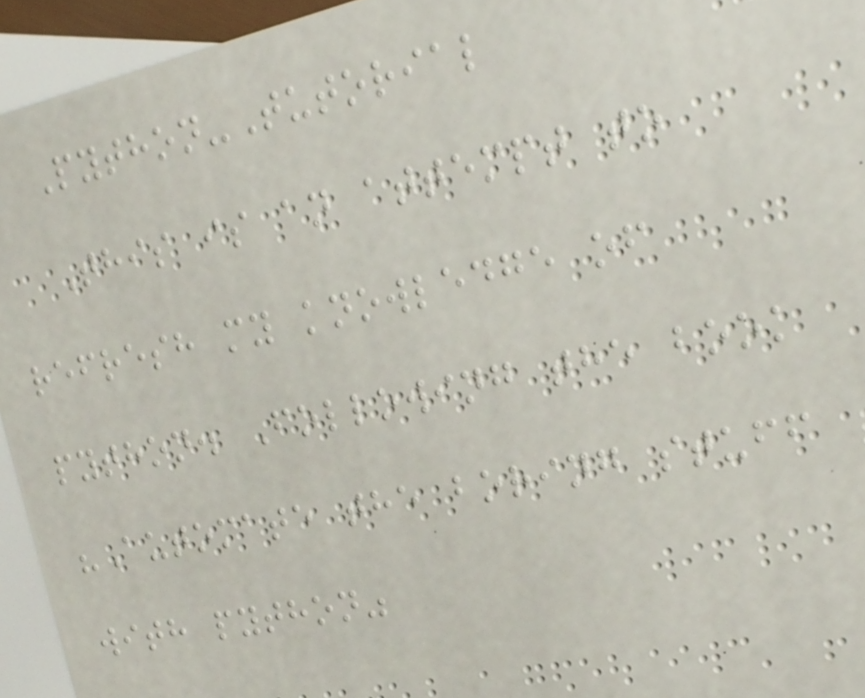Python-Tutorial
This is an attempt to
refresh my knowledge of
python. Following the book
"Automate the boring stuff
with python"
